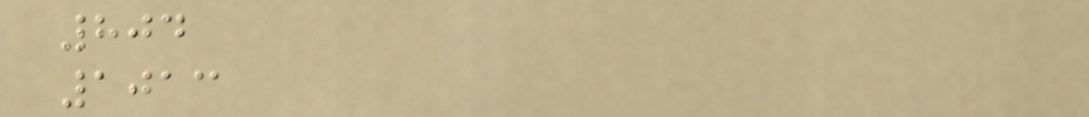804
1013
